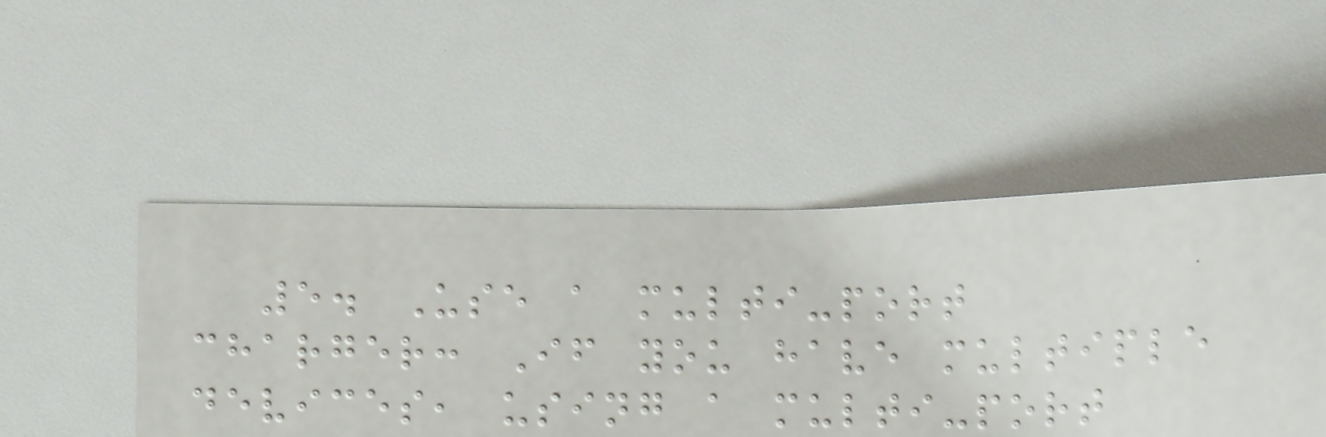5. Use a multi-port
charger: If you have multiple
devices, using a multi-port
